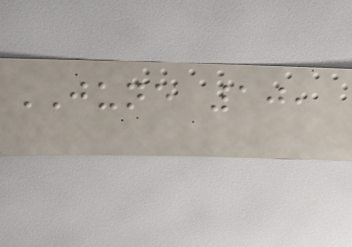JUNE 10,
